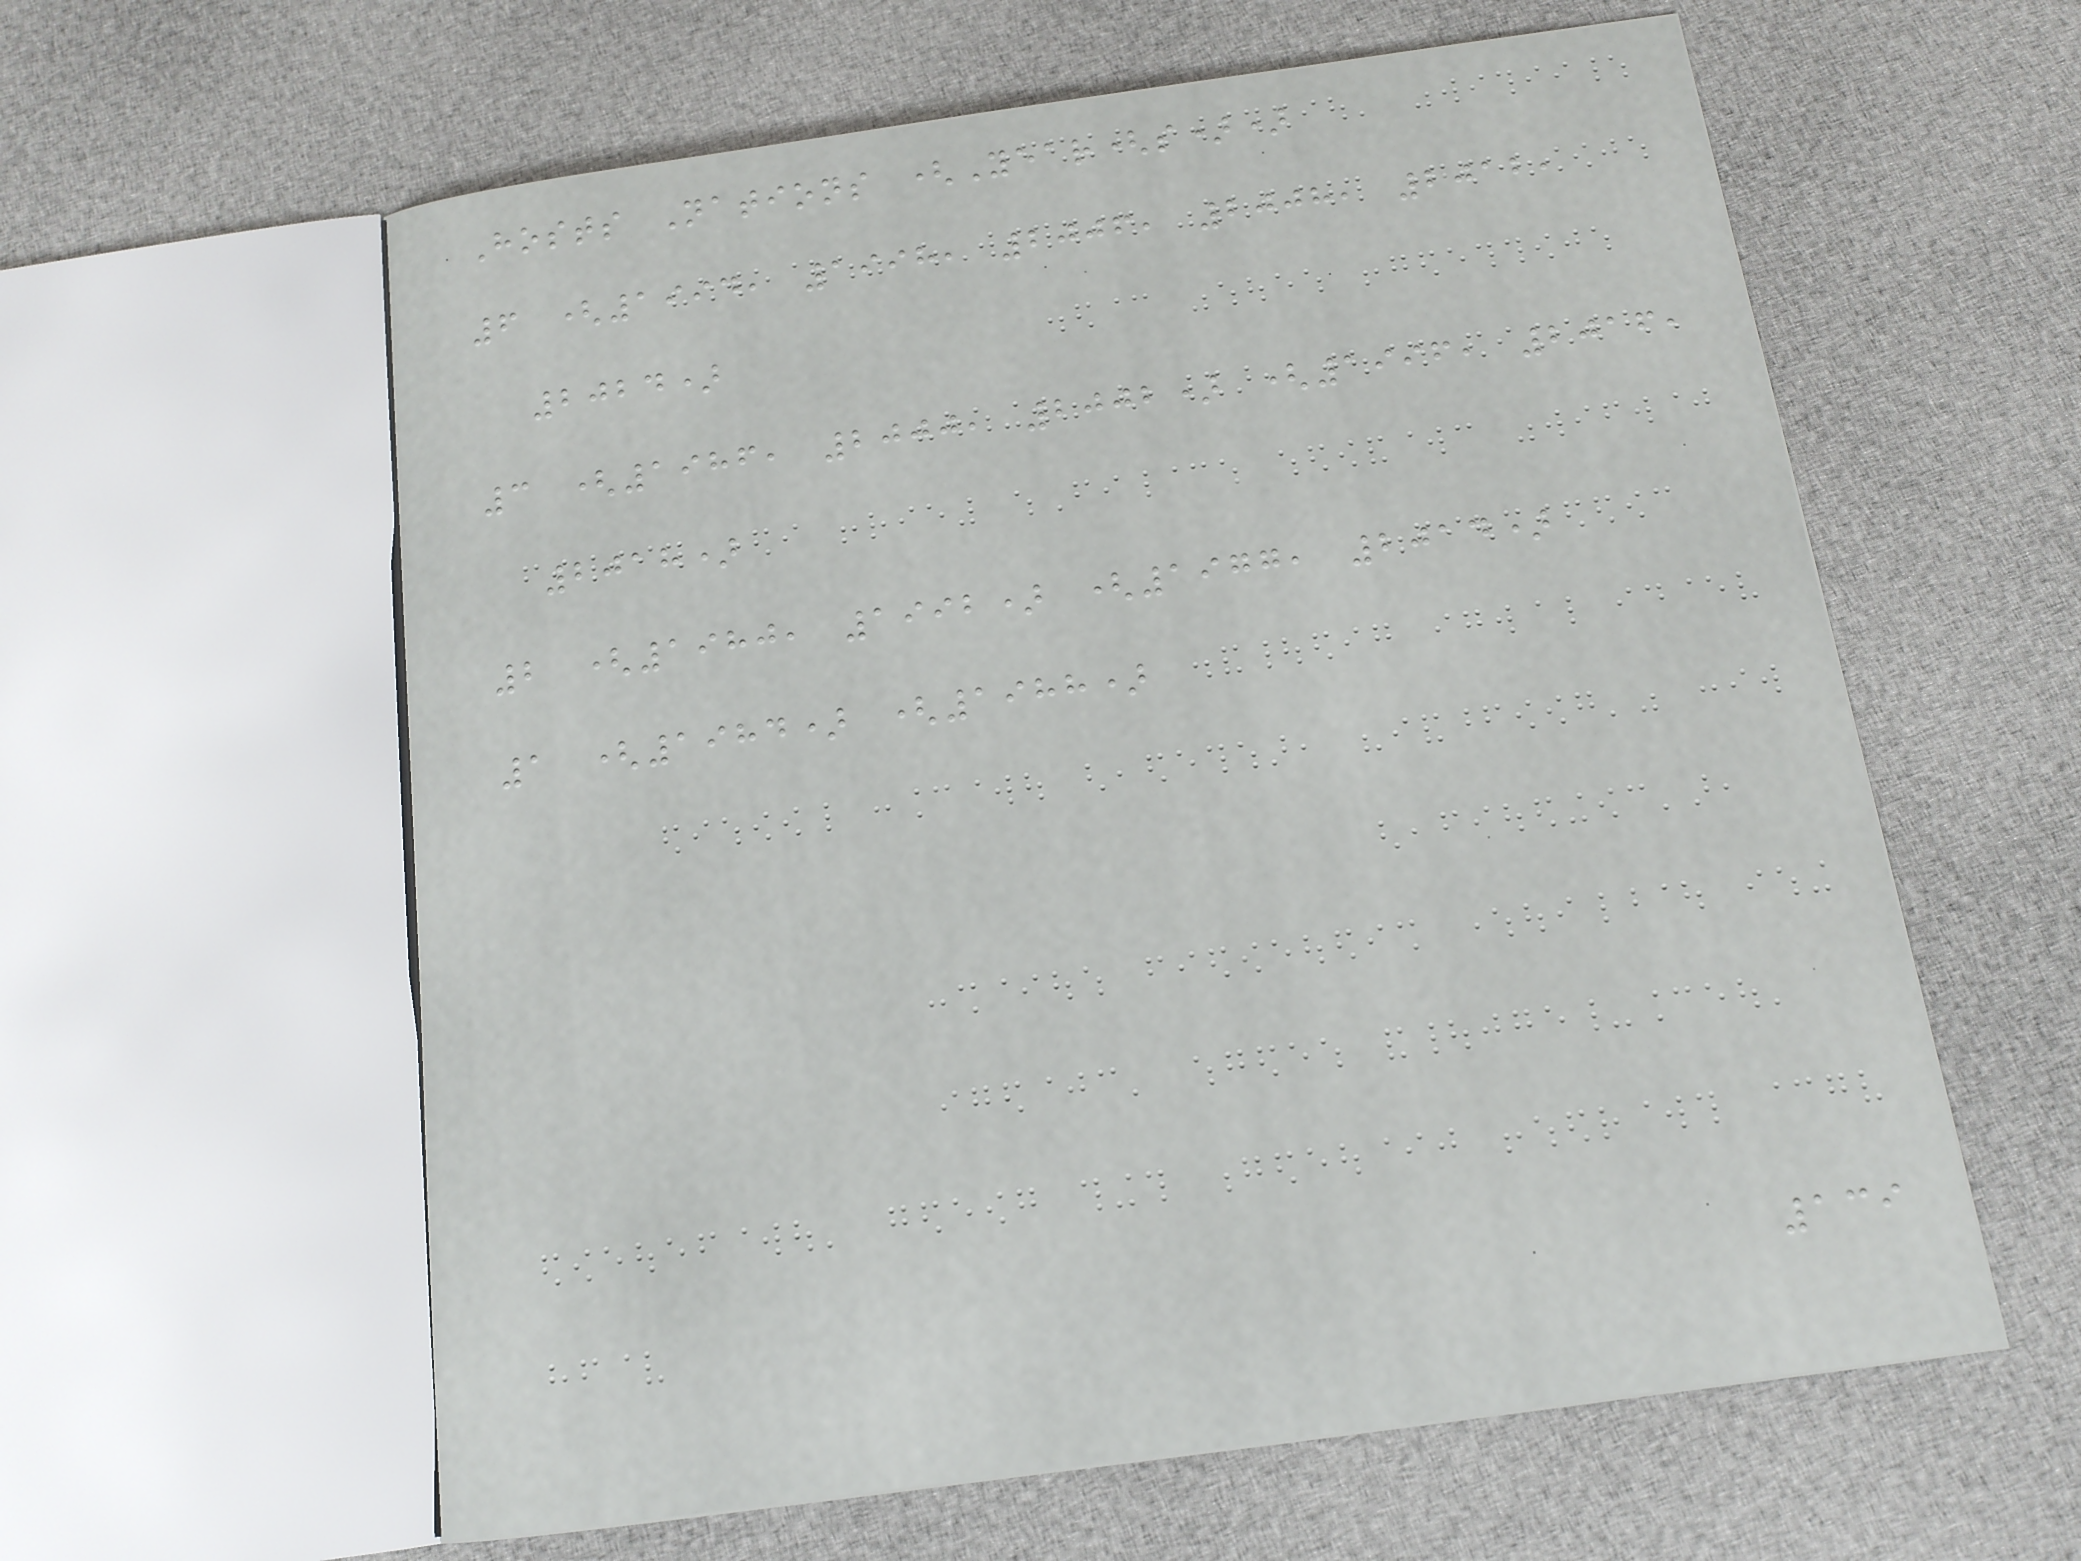Hosts Nations (Year(s))
6 (1994, 1998, 2006, 2008, 2012,
2024)
3 (1986, 2000, 2002) (1996, 2016,
2018)
2 (1980, 1992) (1977, 2014)
1 (1984) (1988)
139
